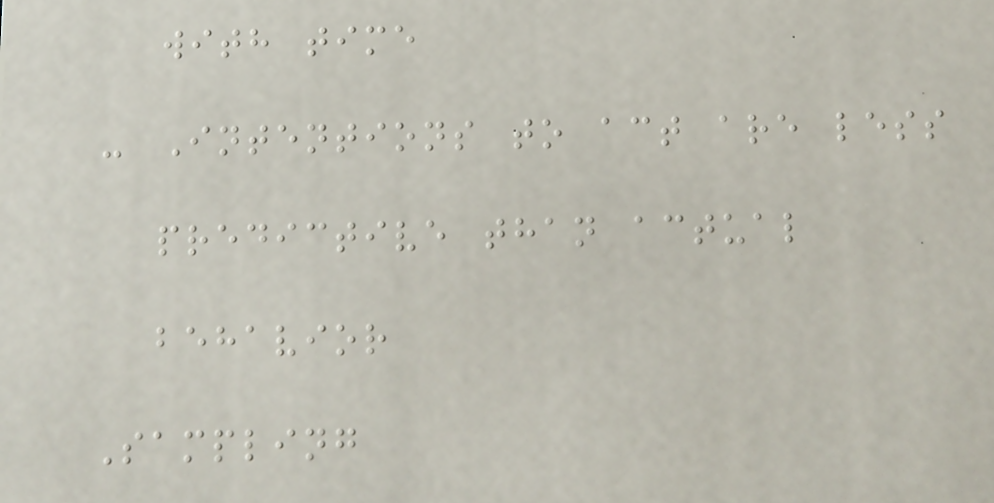with time
- Intentions to act are less
predictive than actual
behavior
Sampling
